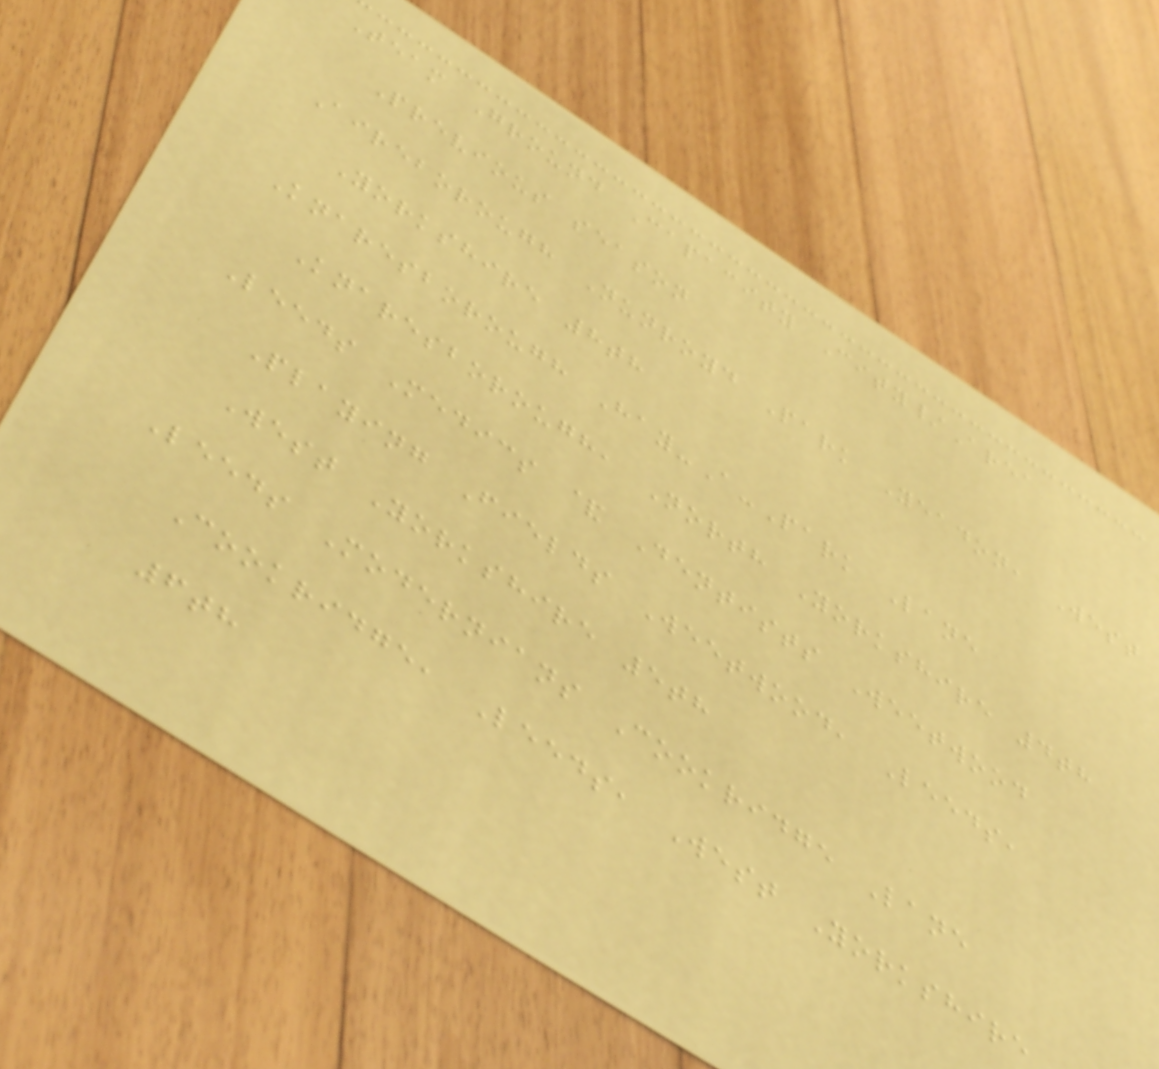Team Ground Capacity City/Area
Previous season
Aireborough Nunroyd Park Yeadon, West
Yorkshire 8th
Knaresborough Hay-A-Park Lane
Knaresborough, North Yorkshire 4th
Leeds Medics & Dentists Weetwood
Playing Fields Weetwood, Leeds,
West Yorkshire 5th
Leeds Modernians Cookridge Lane
Cookridge, Leeds, West Yorkshire
6th
